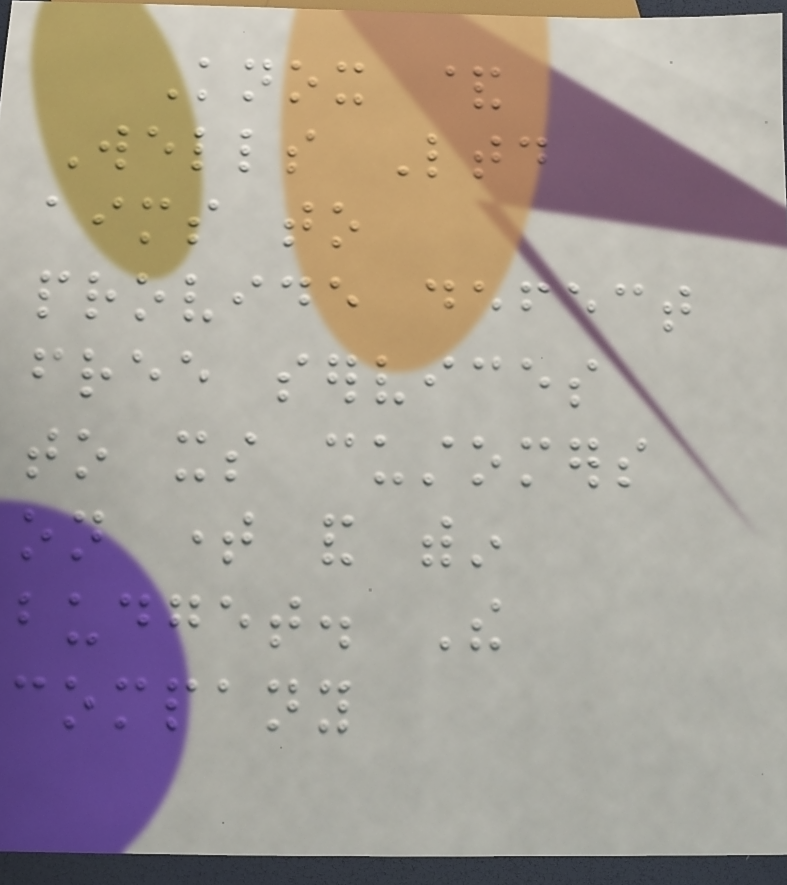Knox &
Wells Ltd
aims to
provide defect
free services
to its customers
on time and within
budget. The
company
